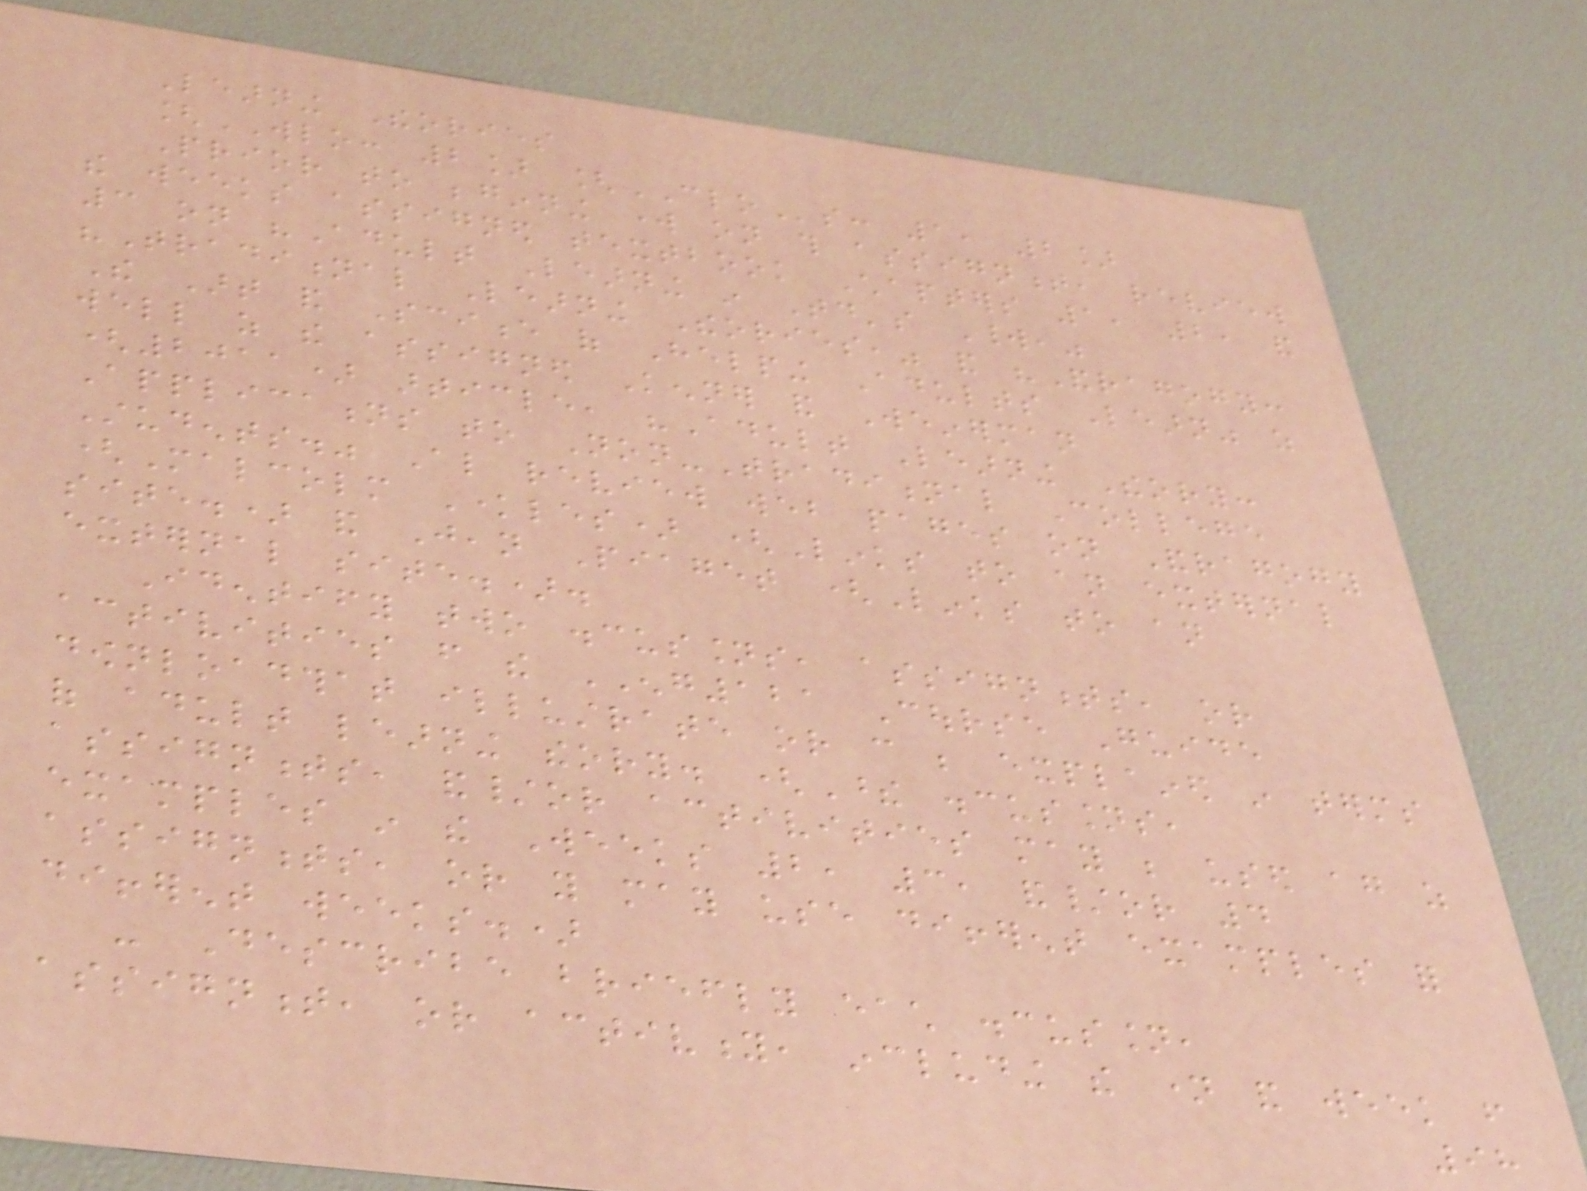Learning Theories
[WLO: 2] [CLOs: 1, 2]
Prior to beginning work on this assignment, review
the weeks assigned textbook Chapters 1, 2, and
3 on "Adult Learning in Today's World,"
"Traditional Learning Theories," and "Andragogy:
The Art and Science of Helping Adults Learn" as
well as the assigned Kenner and Weinerman
(2011) article, "Adult Learning Theory:
Applications to Non-Traditional College
Students." Also review web pages on Andragogy
(Malcolm Knowles) (Links to an external
site.) and Jean Piaget (Links to an
external site.).
Identify two discussions, assignments, or
activities from the ENG121 Course Guide
downloadthat illustrate or can be explained in terms
of adult learning theory. (These discussions,
assignments, and/or activities may be used again as
examples in the Weeks 2, 3, and/or 4
assignments, or you may use different examples for
different weeks.)
- Describe briefly each discussion,
assignment, or activity, including the name and week from
98
